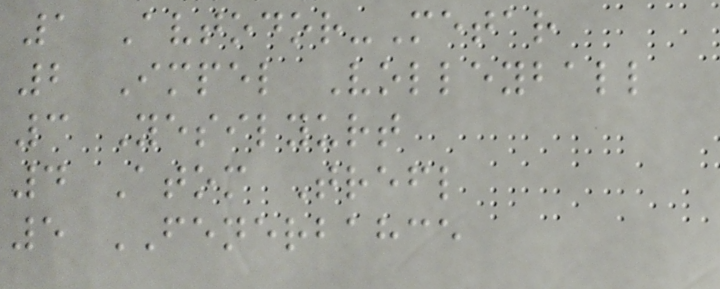1 Avtodor-Metar
2 Impel Volleyball
3 Yesilyurt
4 Atom Trefl
5 FENERBAHCE
